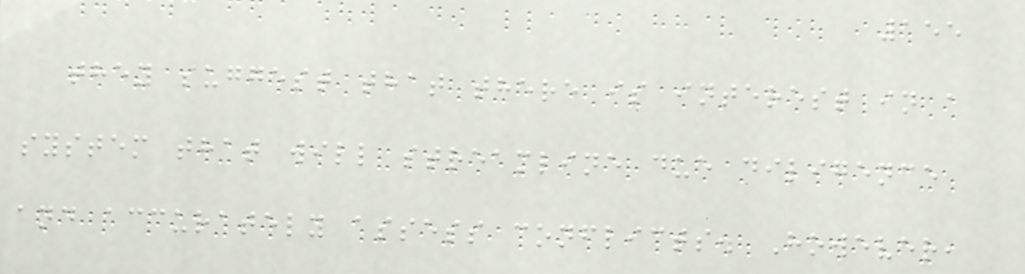155
they suggest that there is interest in a
system that will streamline due diligence
and accurately assess conflicts. However,
